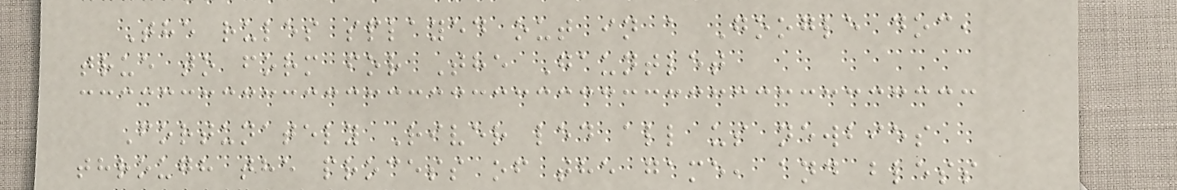The rules splayed out in a Google doc,
true to form for The Gauntlet
Fortunately River led all us newbies
through the process of the game, and bless
